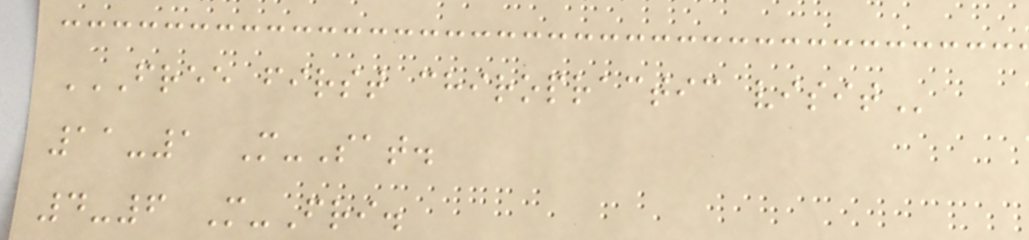FREE FIRST CHIROPRACTIC VISIT
11-1 M-Sat.
4-6 M-Fri.
